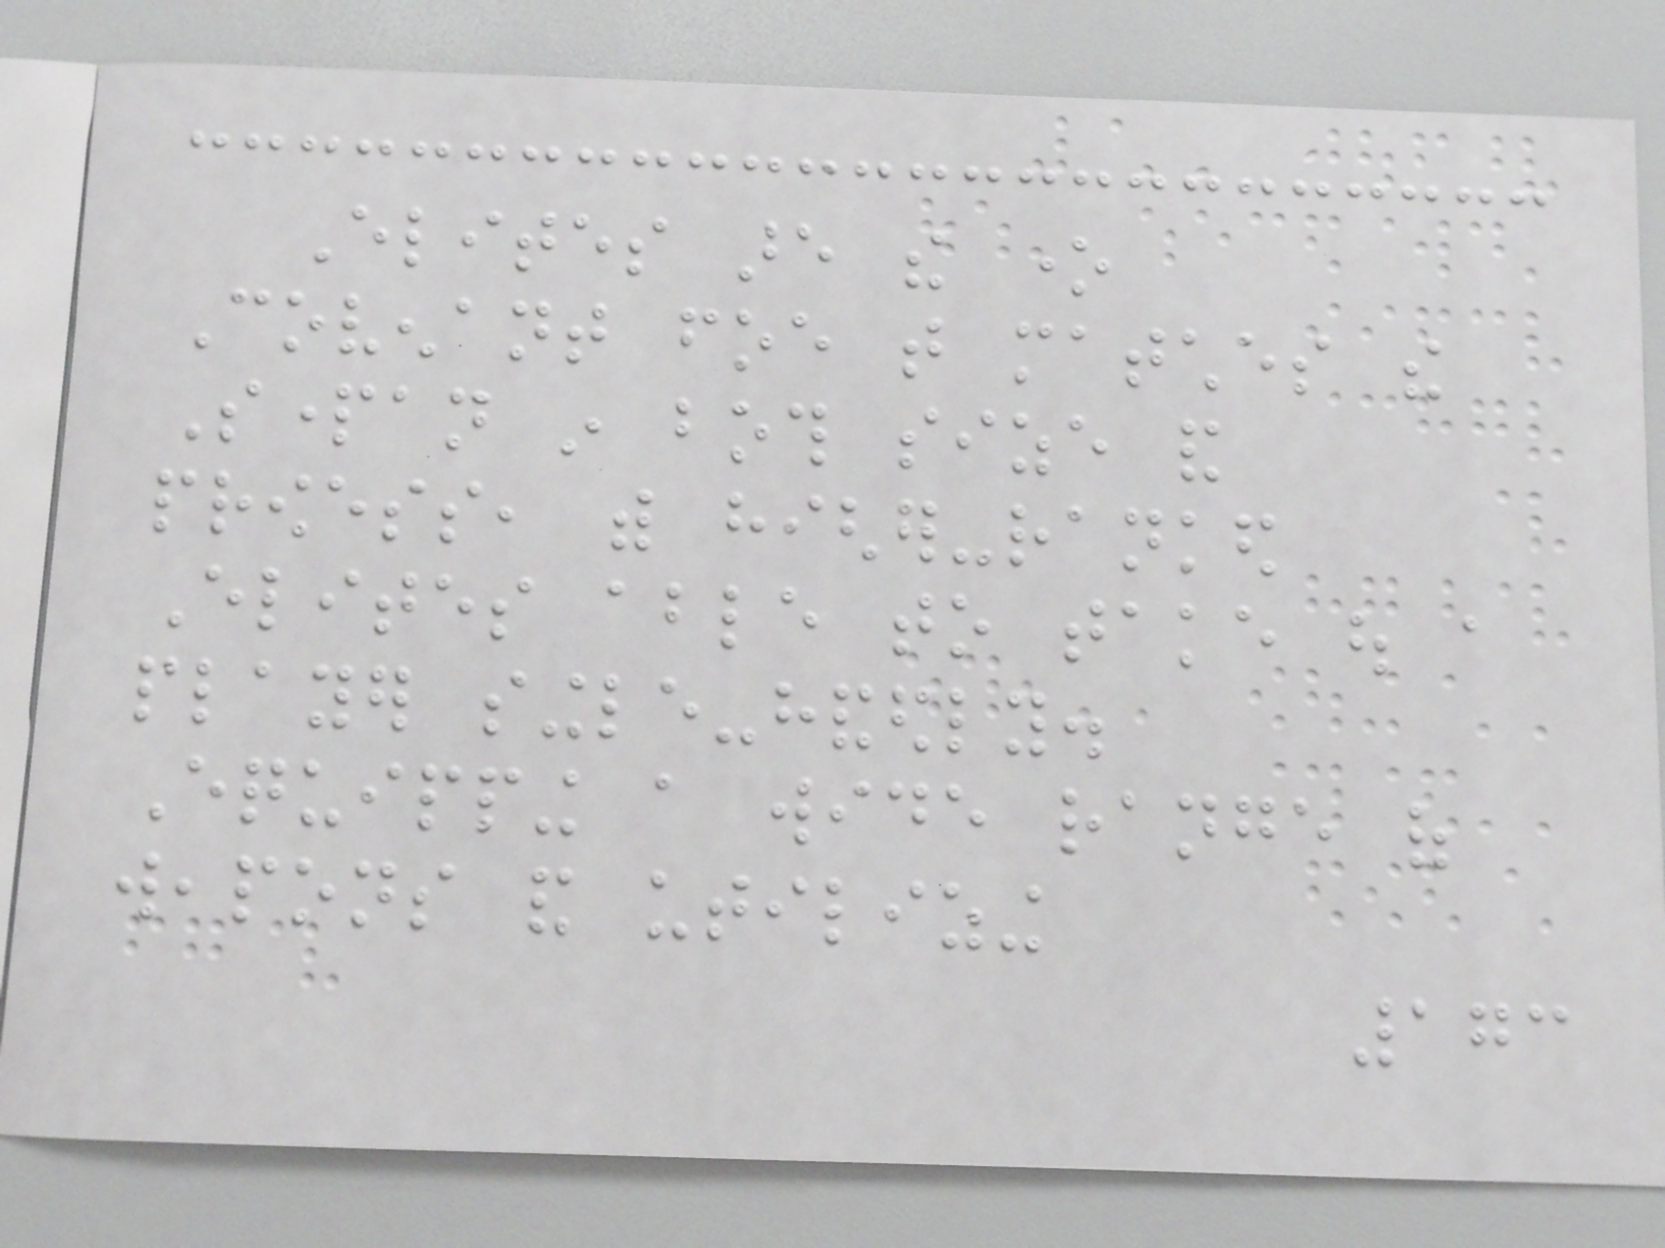Elites are the one
Covenant foe that matches the
Spartan in both size and
prowess, with higher-ranked
Elites able to take out a
player single-handedly.
Equipping a wide range of
weapons and utilizing
173
